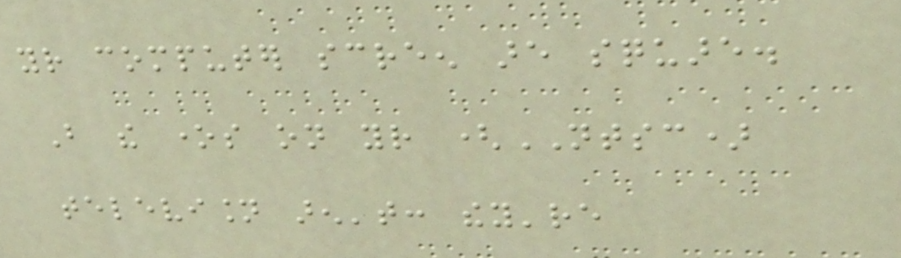your computer screen are square.
But the ones on your (NTSC)
television aren't: they're
